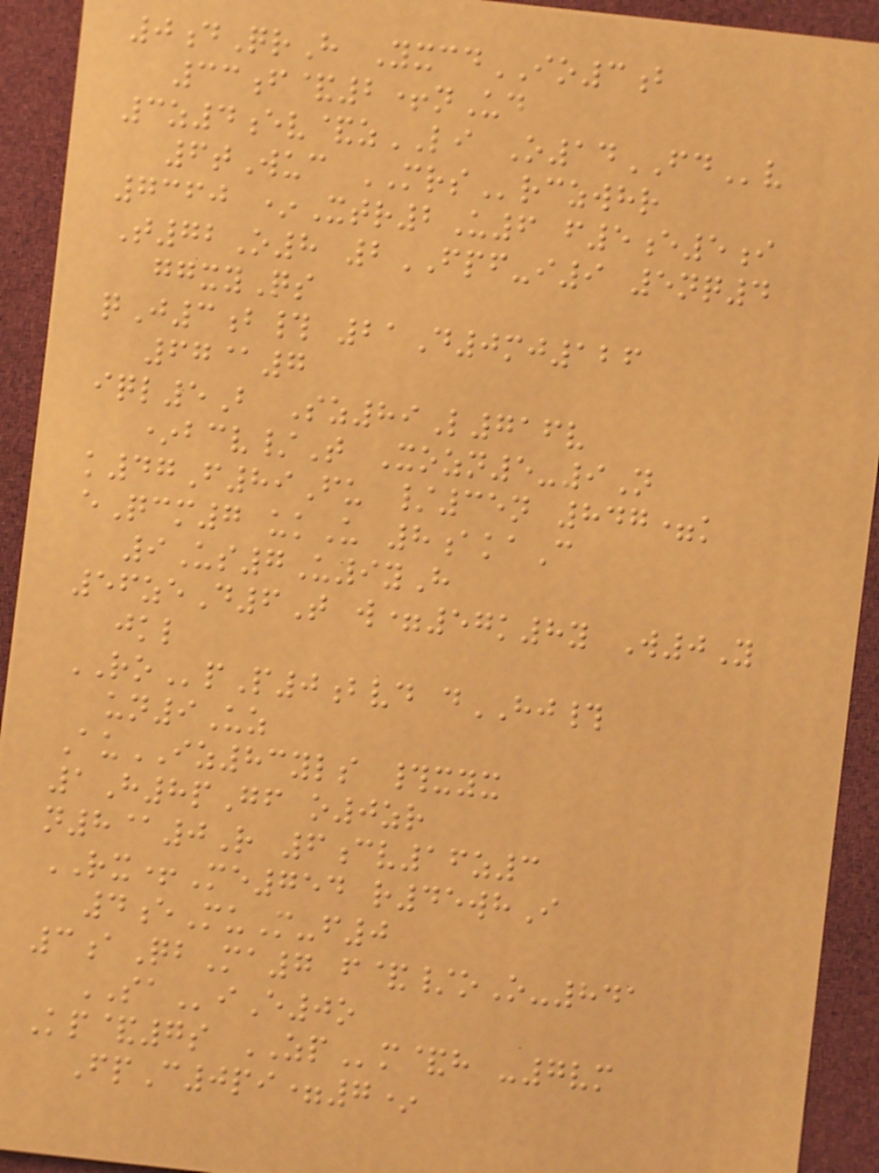0dQrH YxcdIO3b
33f&2+nUd
3z4ev&zLI O14FDv
6tWuc MRSrczwhr
7360 *Xtr2U6 f5e5i
T72O8 2FPF-i9 5nq4
ggxyQs
qJ3b# 21D0mj126
67@7
iql5B Sz89L716v
*bcv/T Xozn5-9N
k47F89Fu /35n 847=k
eQcm7 ukU 8akaC
9Us7U9yH
56zeD6T w=57k8y W0Y
jkl
ROpP0bvd dHJ#
un9Uz
AuIZ83yls #xyx
1H8pGf o0zr
n8@0R 6cv16z3
RX+Me754 r45whI
4eMuM-f0
3aQbMa7 f&/oO-841
SAiE0o
Kp&7s ZPm&h -7vm
FpC0pi=7*
